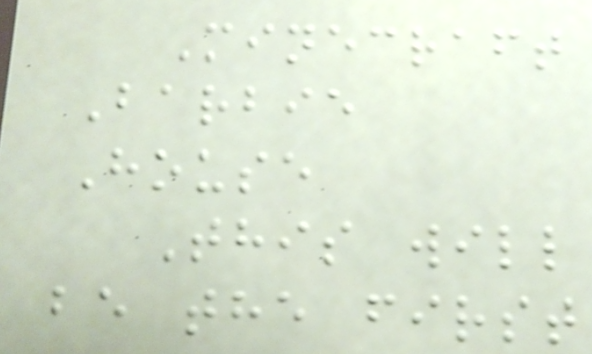Minecraft
Barbie
House
This will
be the first
